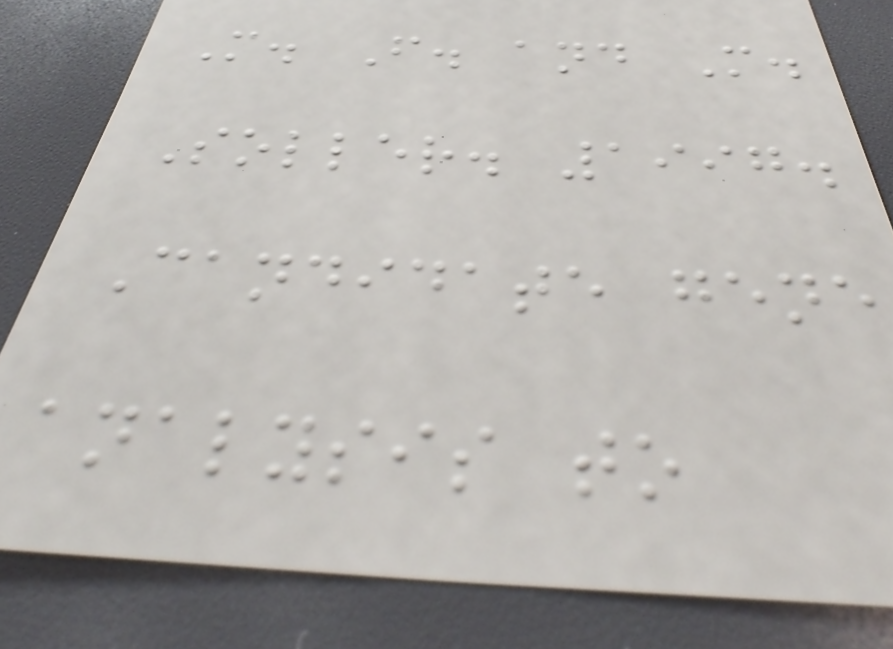M. F. and M.
Soller. 1997.
Candidate gene
analysis to
